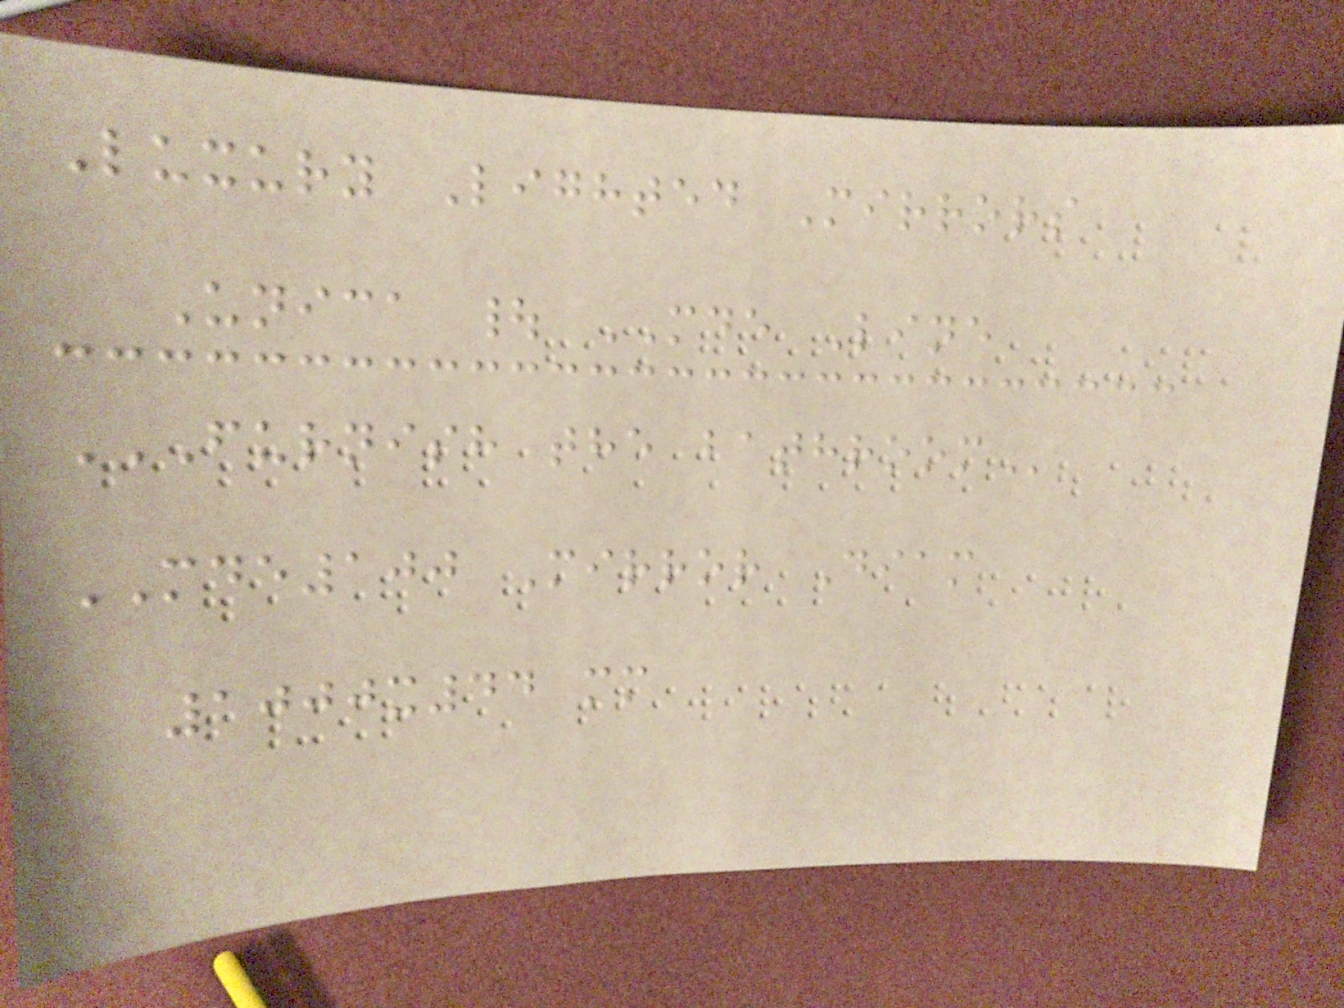Luxury Lighted Mirrors
Unica | MDE Line
FURNISH THE BATHROOM
MDE100 Mirror Diam
1000x44 mm
